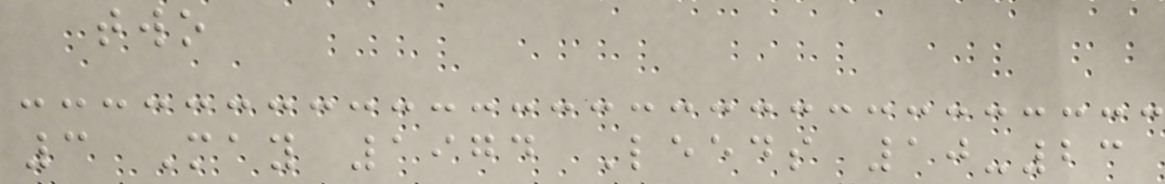two
3 May 1974 Leeds 10-23
